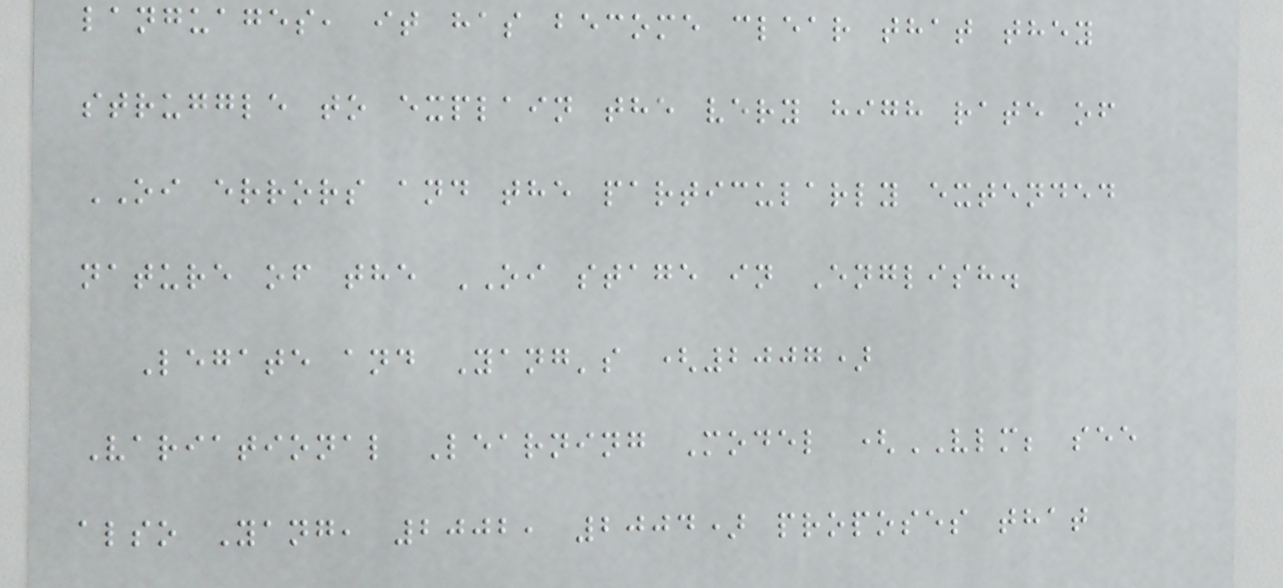languages, it has become clear that they
struggle to explain the very high rate of
OI errors and the particularly extended
nature of the OI stage in English.
Legate and Yang's (2007)
Variational Learning Model (VLM; see
also Yang, 2002, 2004) proposes that
